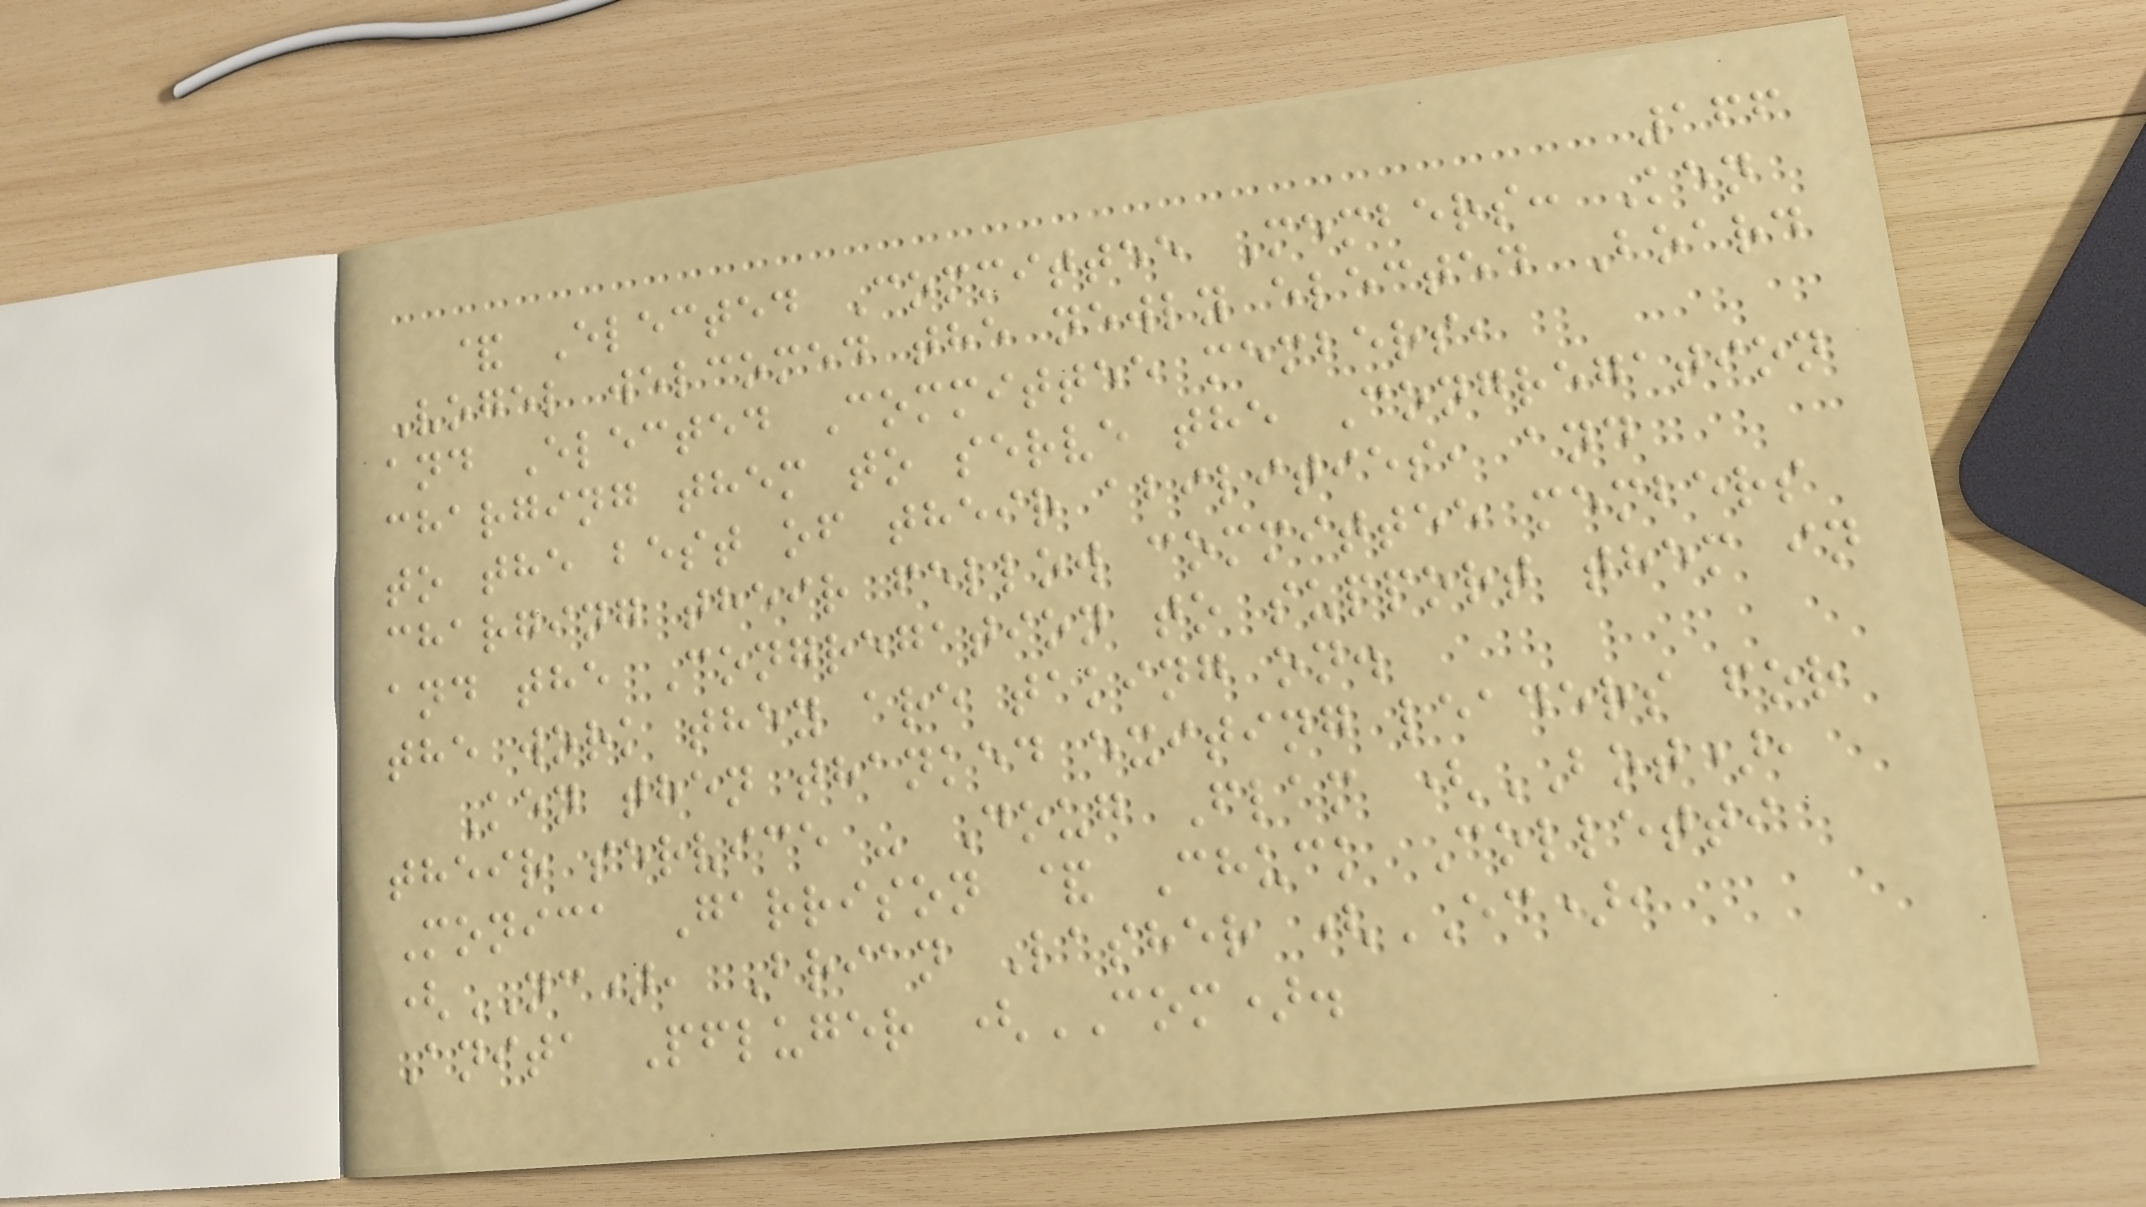166
& Elected Committee Members: Ken
Vogel welcomed the newly elected Board
and Elected Committee members,
charging them to serve the Congregation
to the best of their abilities, and
charging their fellow committee members
and the Congregation to support them in
the work they are taking on.
Ken then thanked exiting leaders for
their service - Doug Flam (BOT),
Monica Garrison & Chuck Colletti
(NC), Brian Lasher (EC),
Anita Pfluger (COM).
